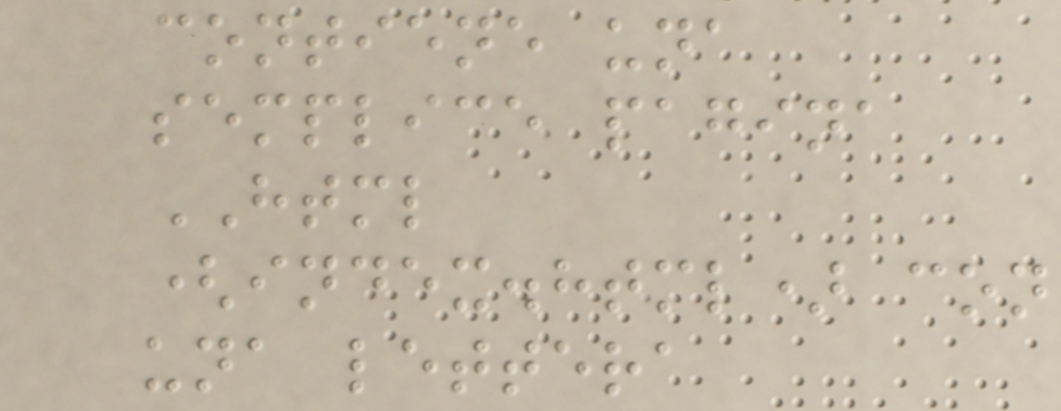contiene una
semplice pagina
HTML
(index.html) con
una lettera
